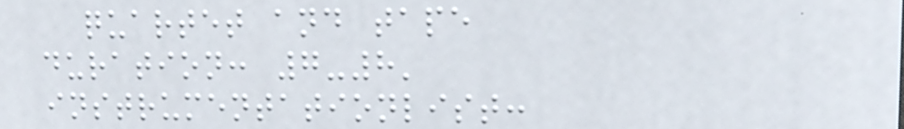quartet and tape
duration: 7-8'
instrumentationlist:
